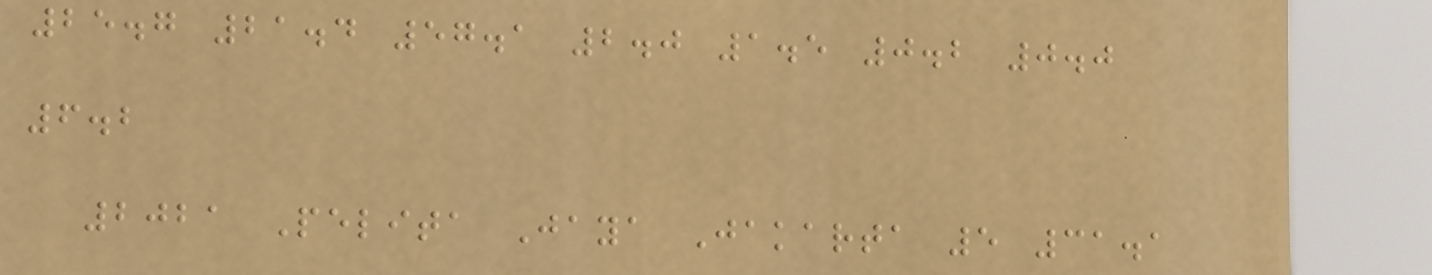25.7 21.4 57.1 2.0 1.5 0.2 0.0
6.2
2021 Pelita Jaya Jakarta 5 31.1
